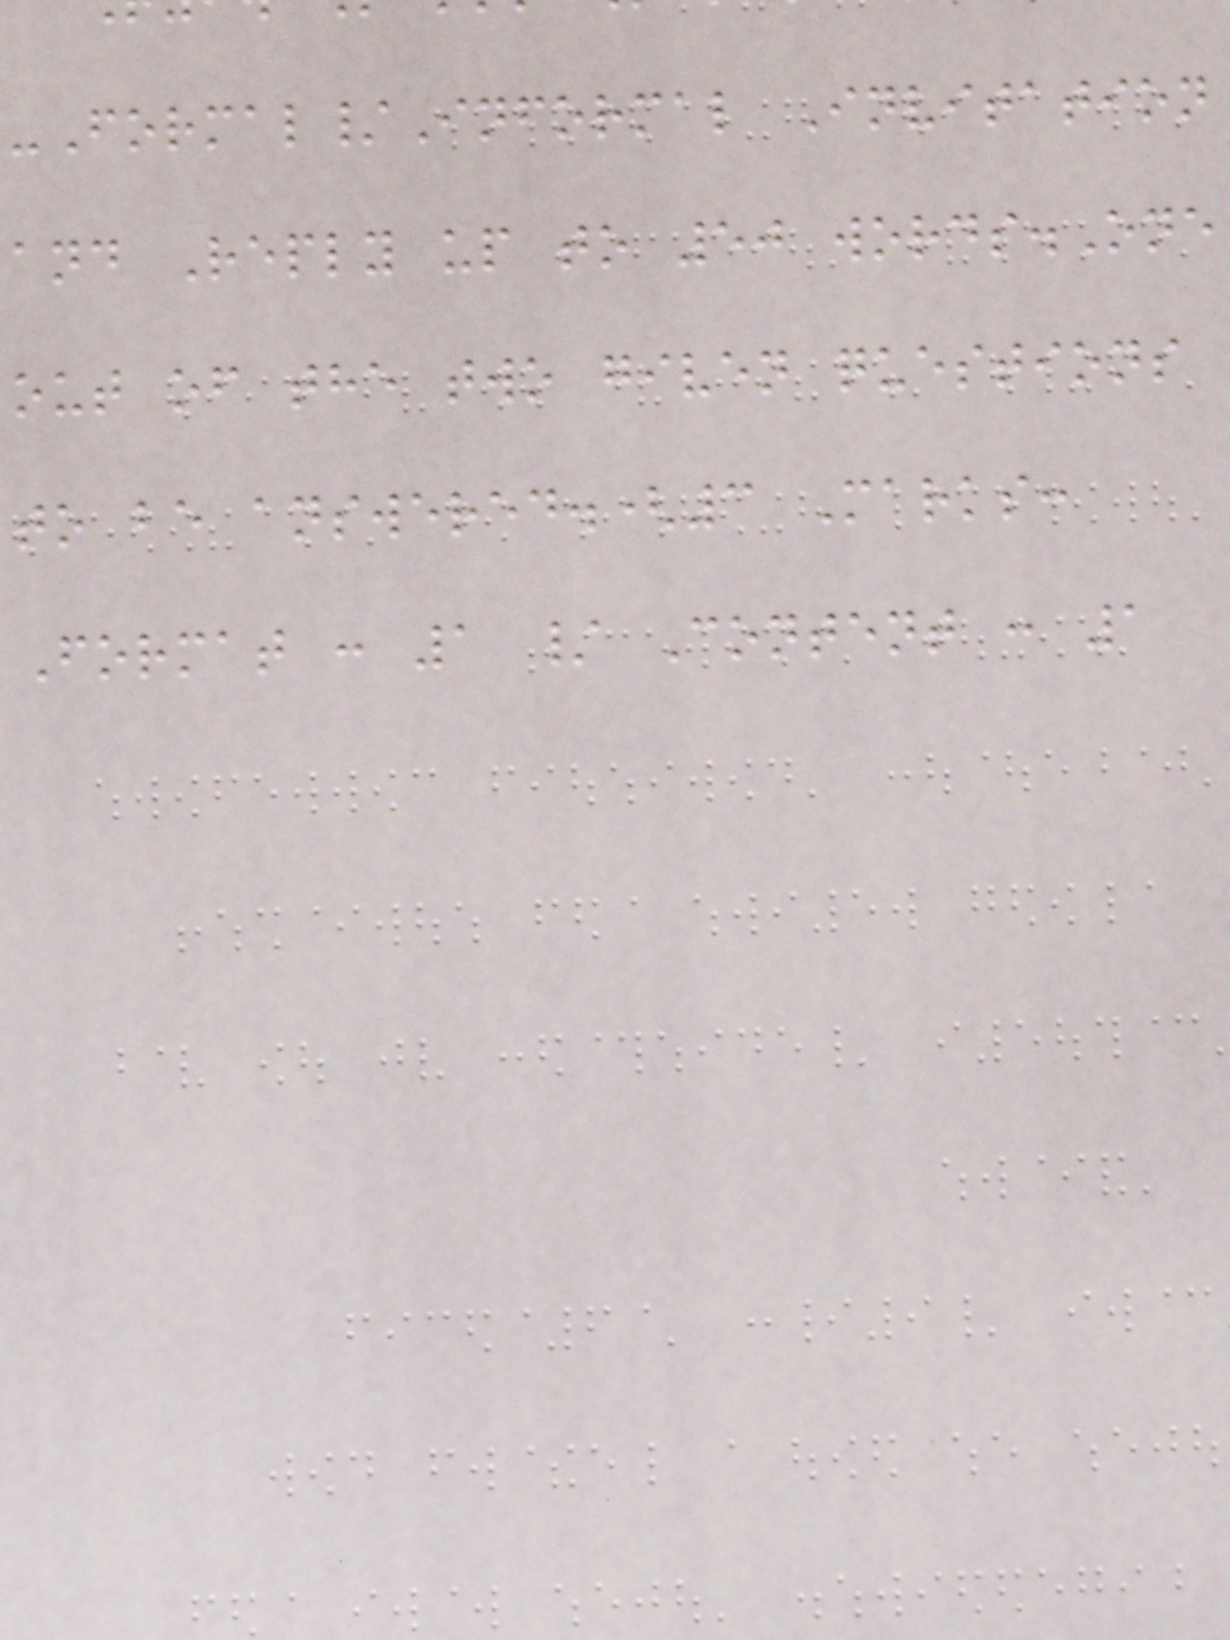-Formal/Informal Invitation
and Reply up to 50 words.One
out of the two given questions
to be answered.(3 Marks:
Format : 1 / Content : 1
